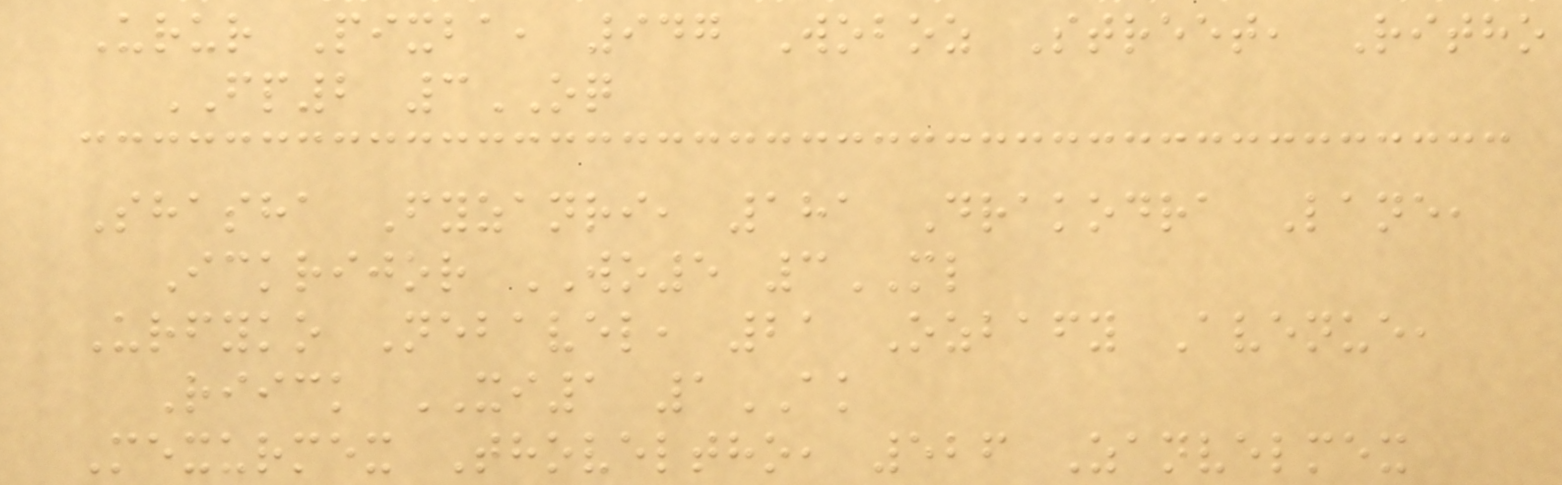Urur Pixba, 947 Woboz Street, Ritho
FP2 3OQ
Shasha Fyzanri, 181 Drakodra Lane,
Ickrijor WO5 3ML
Urfyko Nebavel, 21 Ozbafy Avenue,
Riick XI1 1AK
Mexurmex Thoveltho, 526 Zanvelmex
